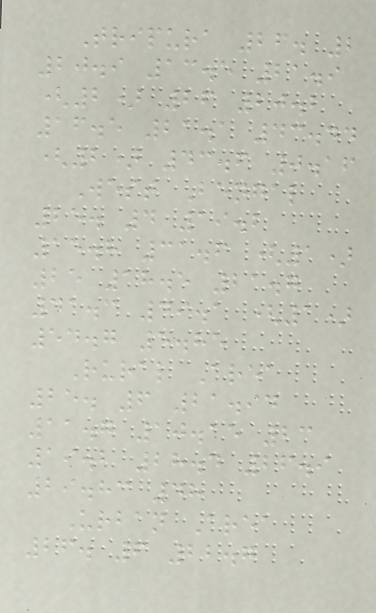Tripura 26. 2
20.9 13.5 21.9
(2) 26 20.2
16.5 21.1 43.44
(2) 43.6 0.16
West Bengal
25. 4 19.2
15.8 31.6 (1)
25 18.5 21.7
41.3 49.1 (1)
54.7 5.85
Rural Area
25. 6 21.94
11.7 10.15 23
19.2 28.4 26.9
29.83 48
Urban Area
26. 6 22.7
